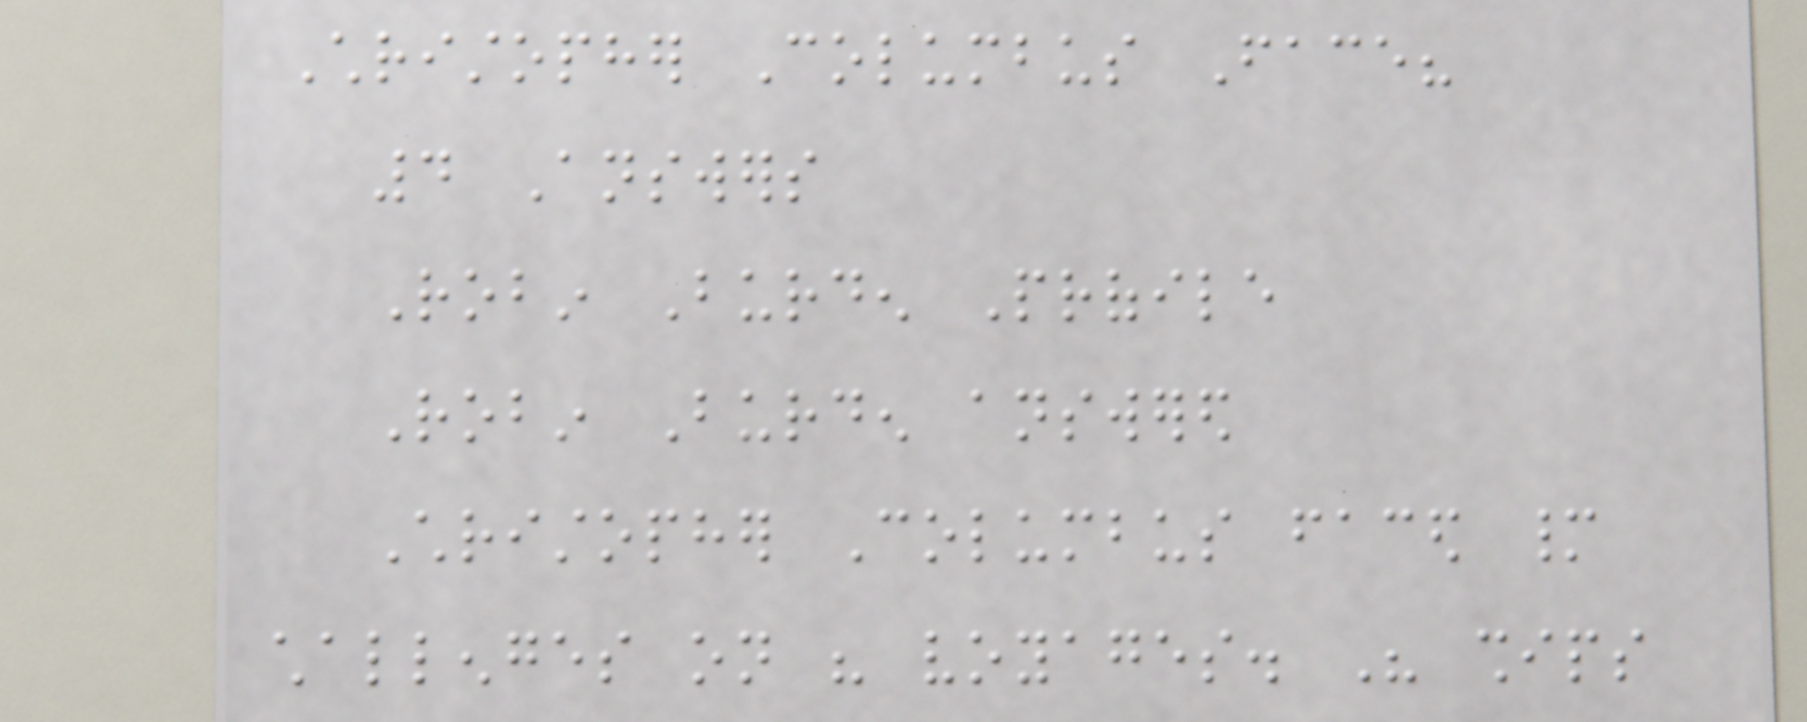Christopher Columbus Face?
4 Answers
Robin Burden Profile
Robin Burden answered
Christopher Columbus faced many
challenges on his voyages. His ships
